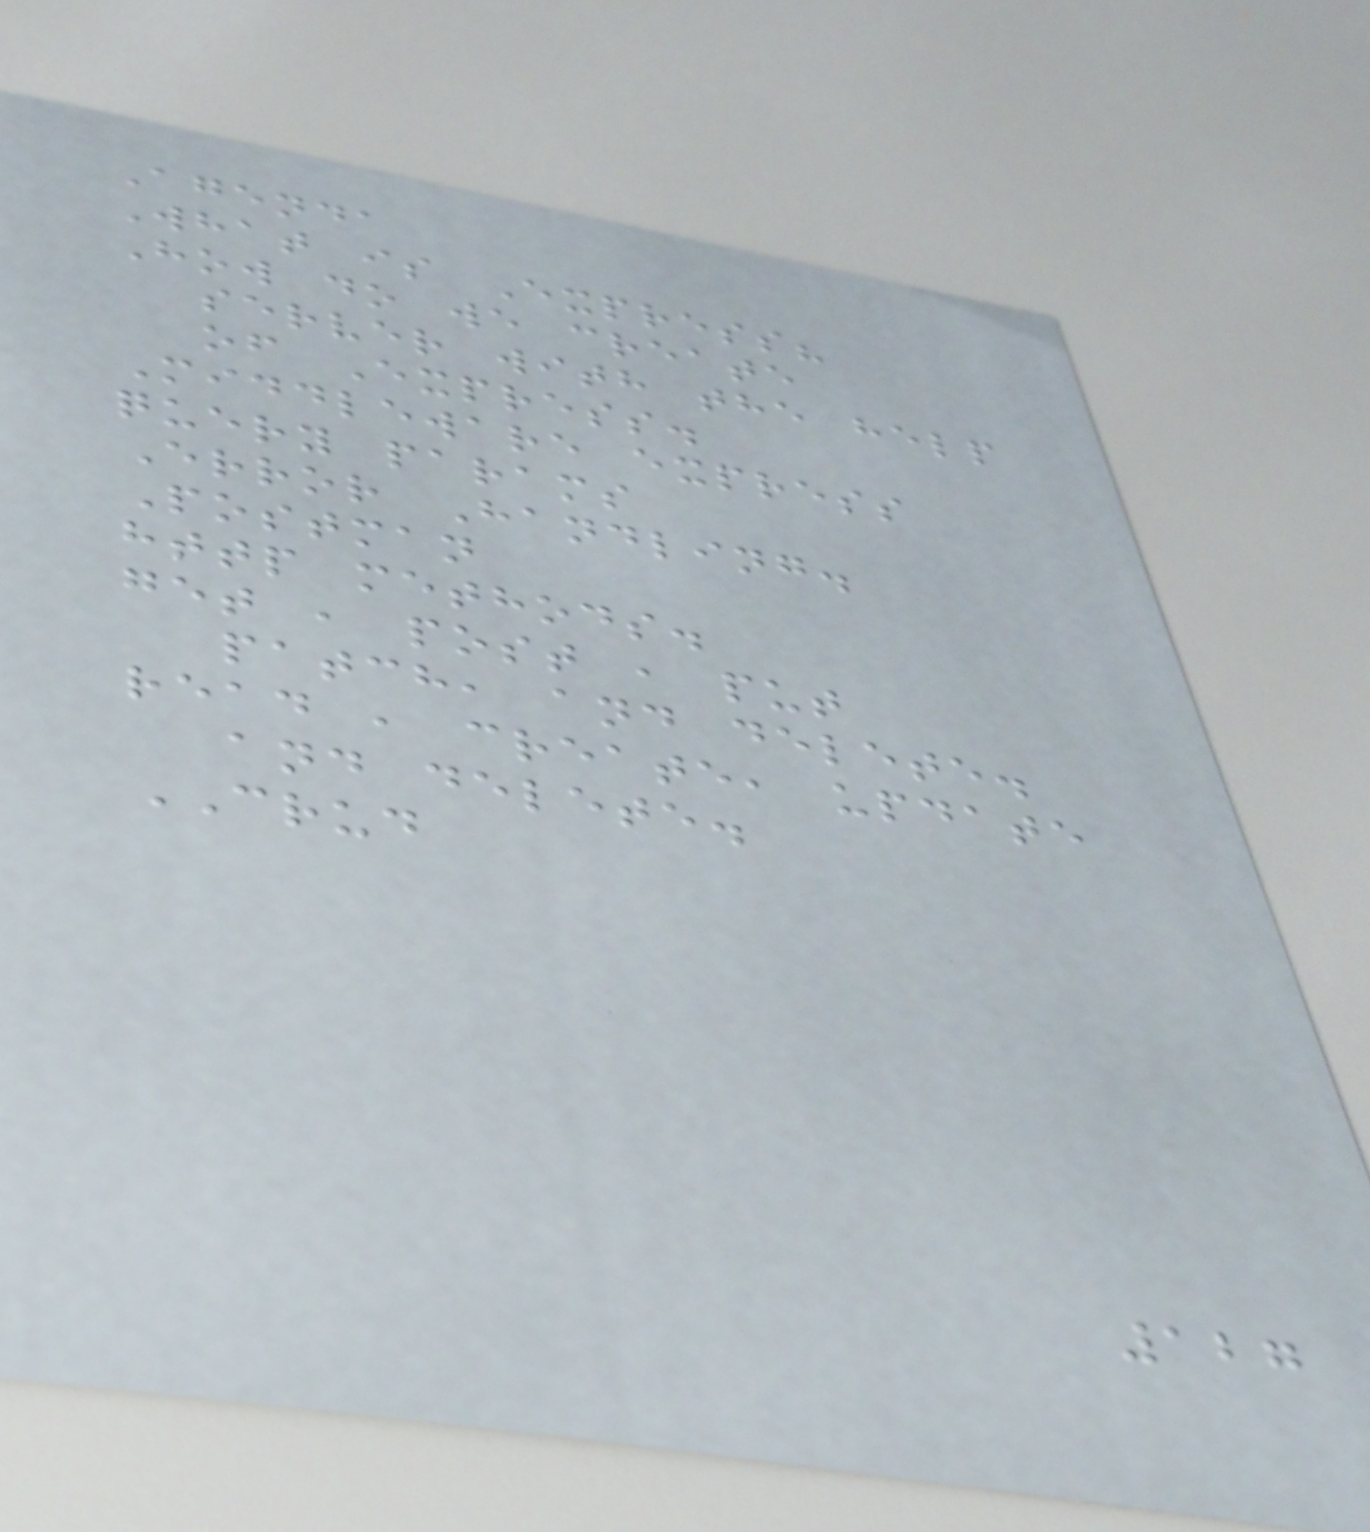Agenda
What is Express?
How do we create
server with the help
of Express.
Middleware express
query params
Error Handling.
Postman
http methods.
get , post , put
patch, and delete.
read , create, update
and delete.
CRUD
127
